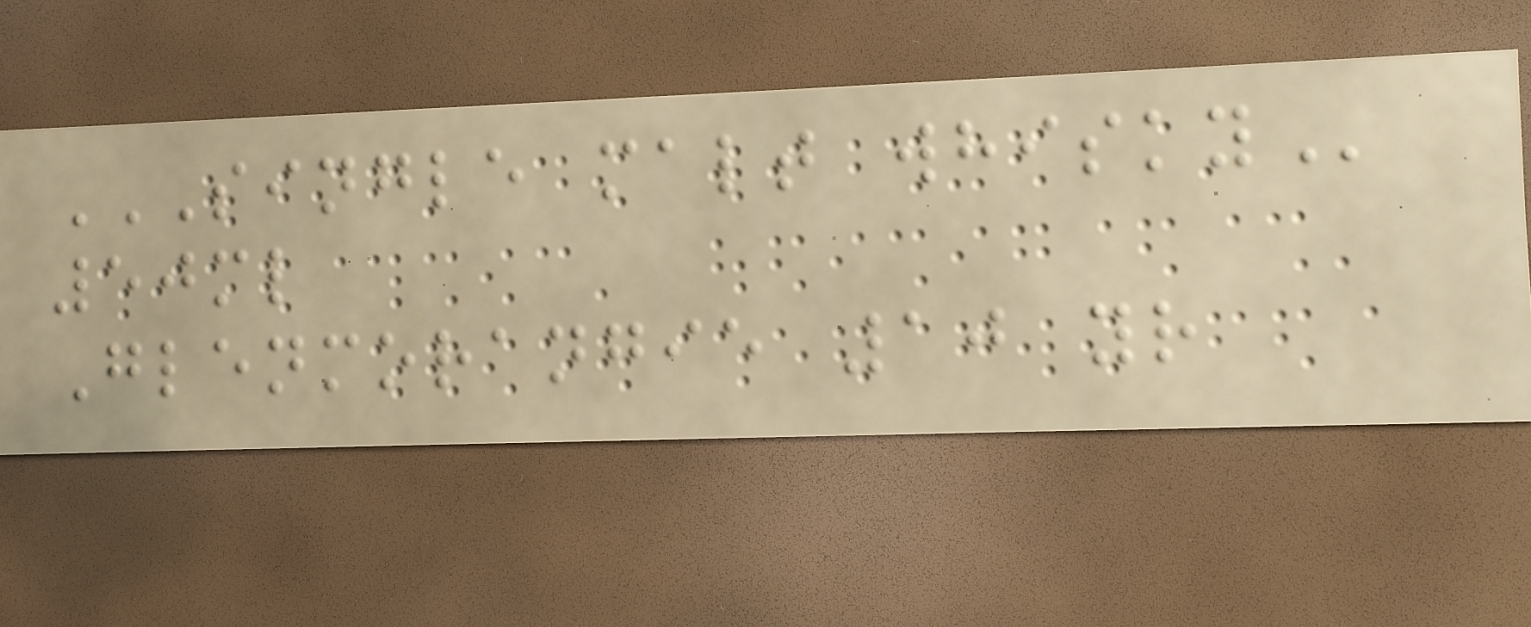SINGLE MALT WHISKY
50ml
Glenmorangie 10 yr
